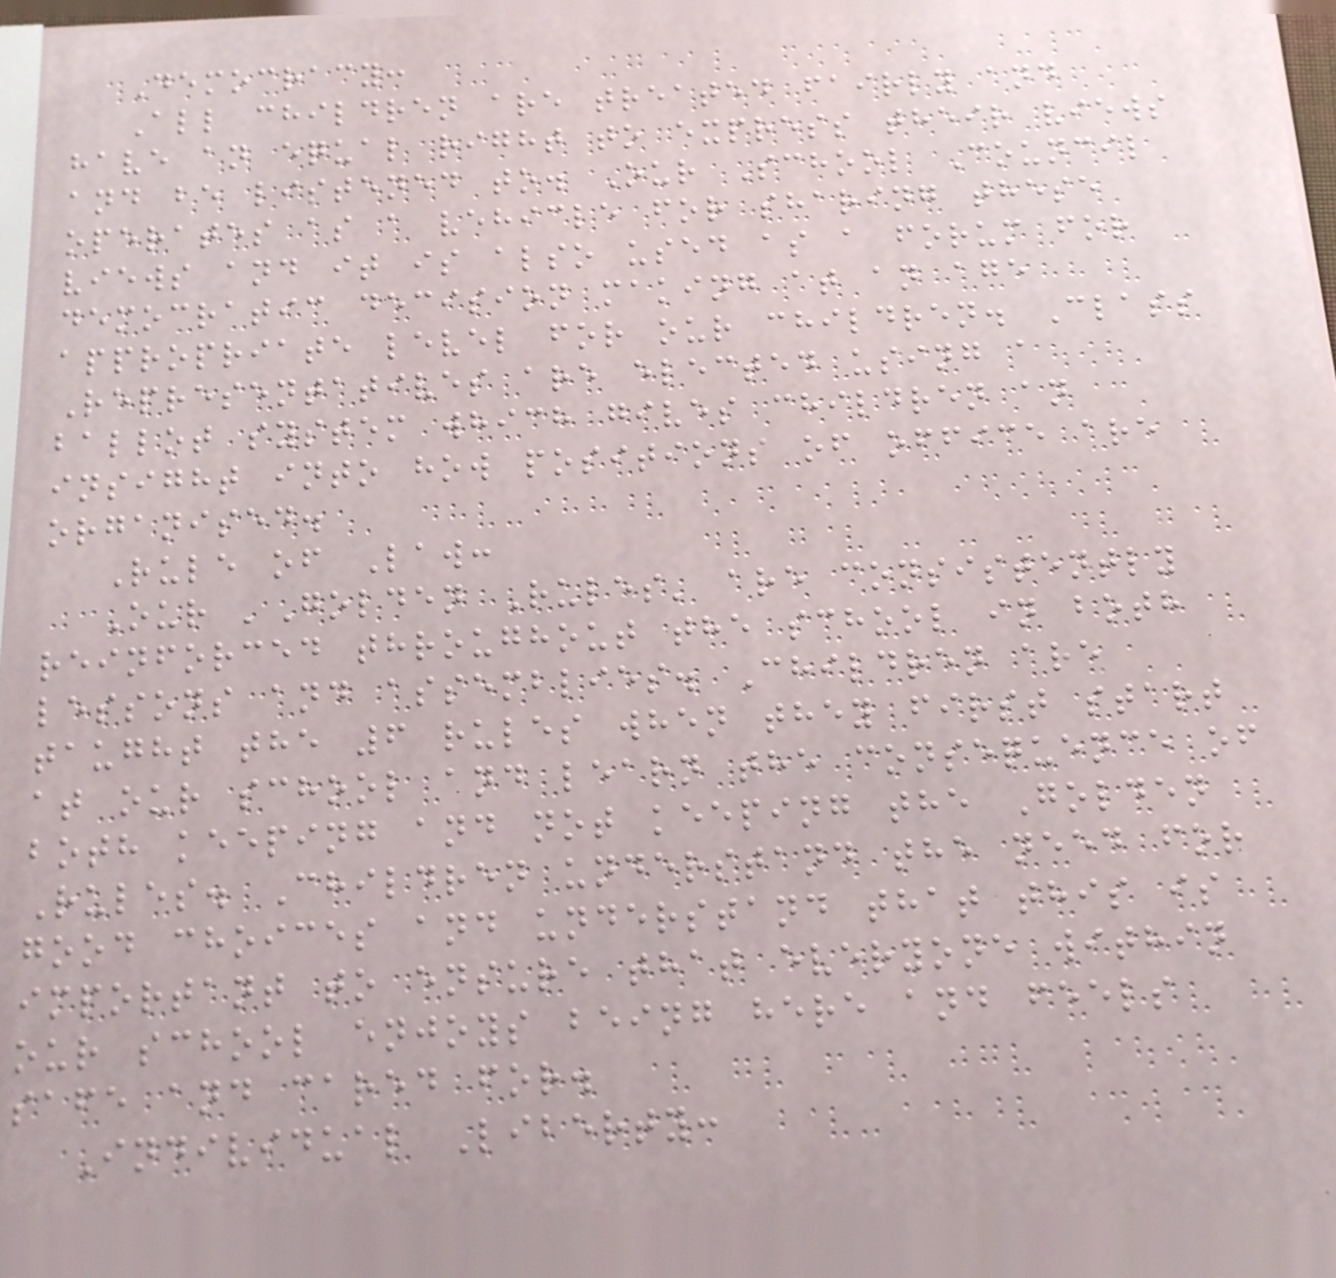Democracy:
All children are treated fairly and
have an equal right to express their views
and be listened to. Our School Council
operates as a vehicle for sharing these
views and it is also used as a forum for
democratic decision making at an age
appropriate level for our children. Class
Representatives are elected using a
ballot system which gives children an
insight into how positions of office are
organised.
Rule of Law:
Our 'Golden Rules' are consistently
reinforced throughout the school in both
lessons and assemblies. Children are
taught the 6 rules when they first start
at our school and learn the consequence of
both keeping and not keeping the Golden
Rules. Children understand the need for
good choices and understand that this is
important to ensure that everyone within
our school enjoys being here and feels
safe and cared for.
Individual Liberty:
